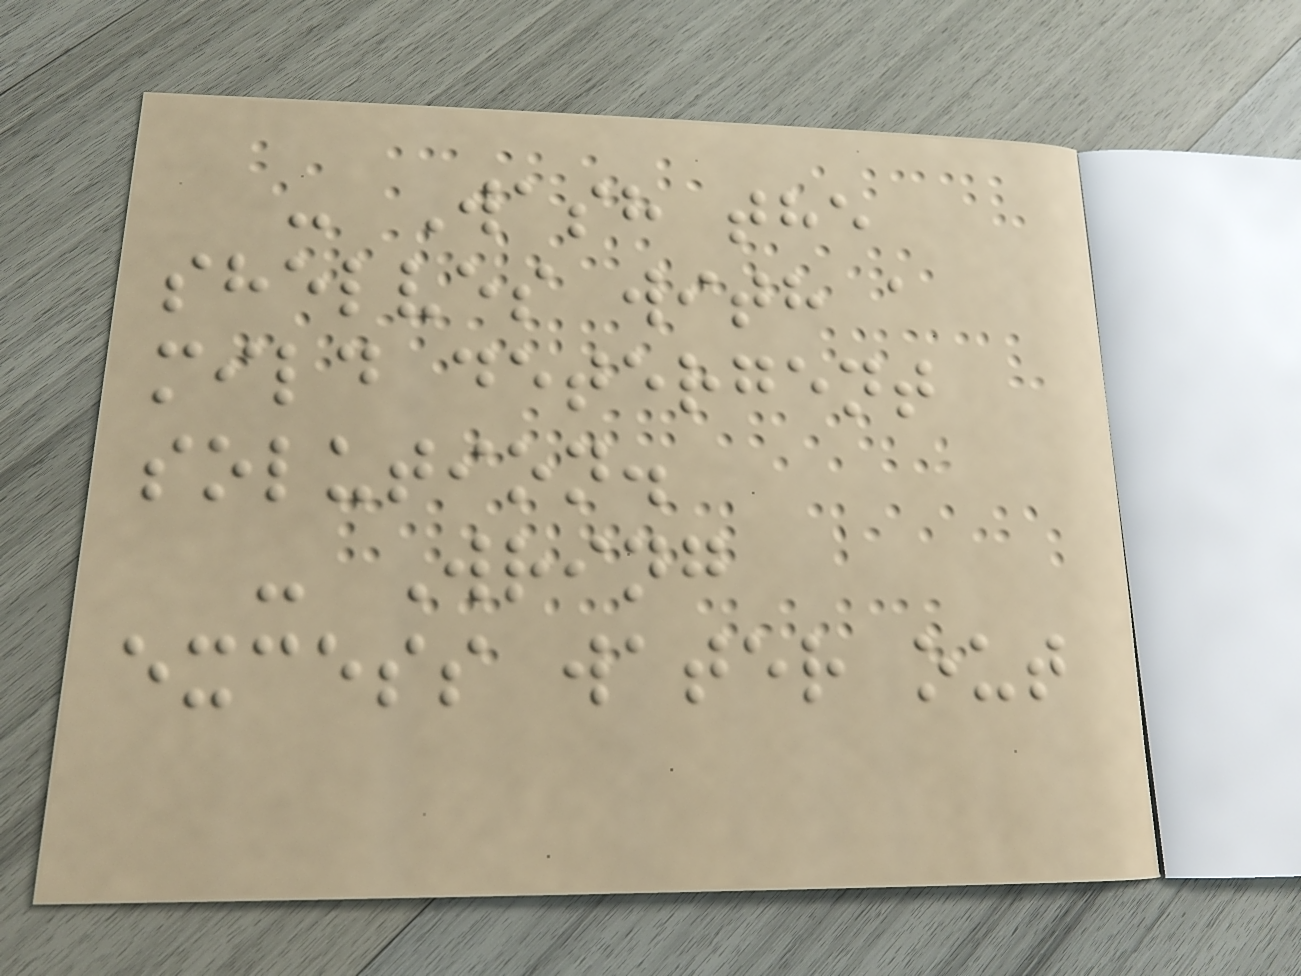- Wash the
shelves with a
mild detergent
solution.
- Wring
excess water out
